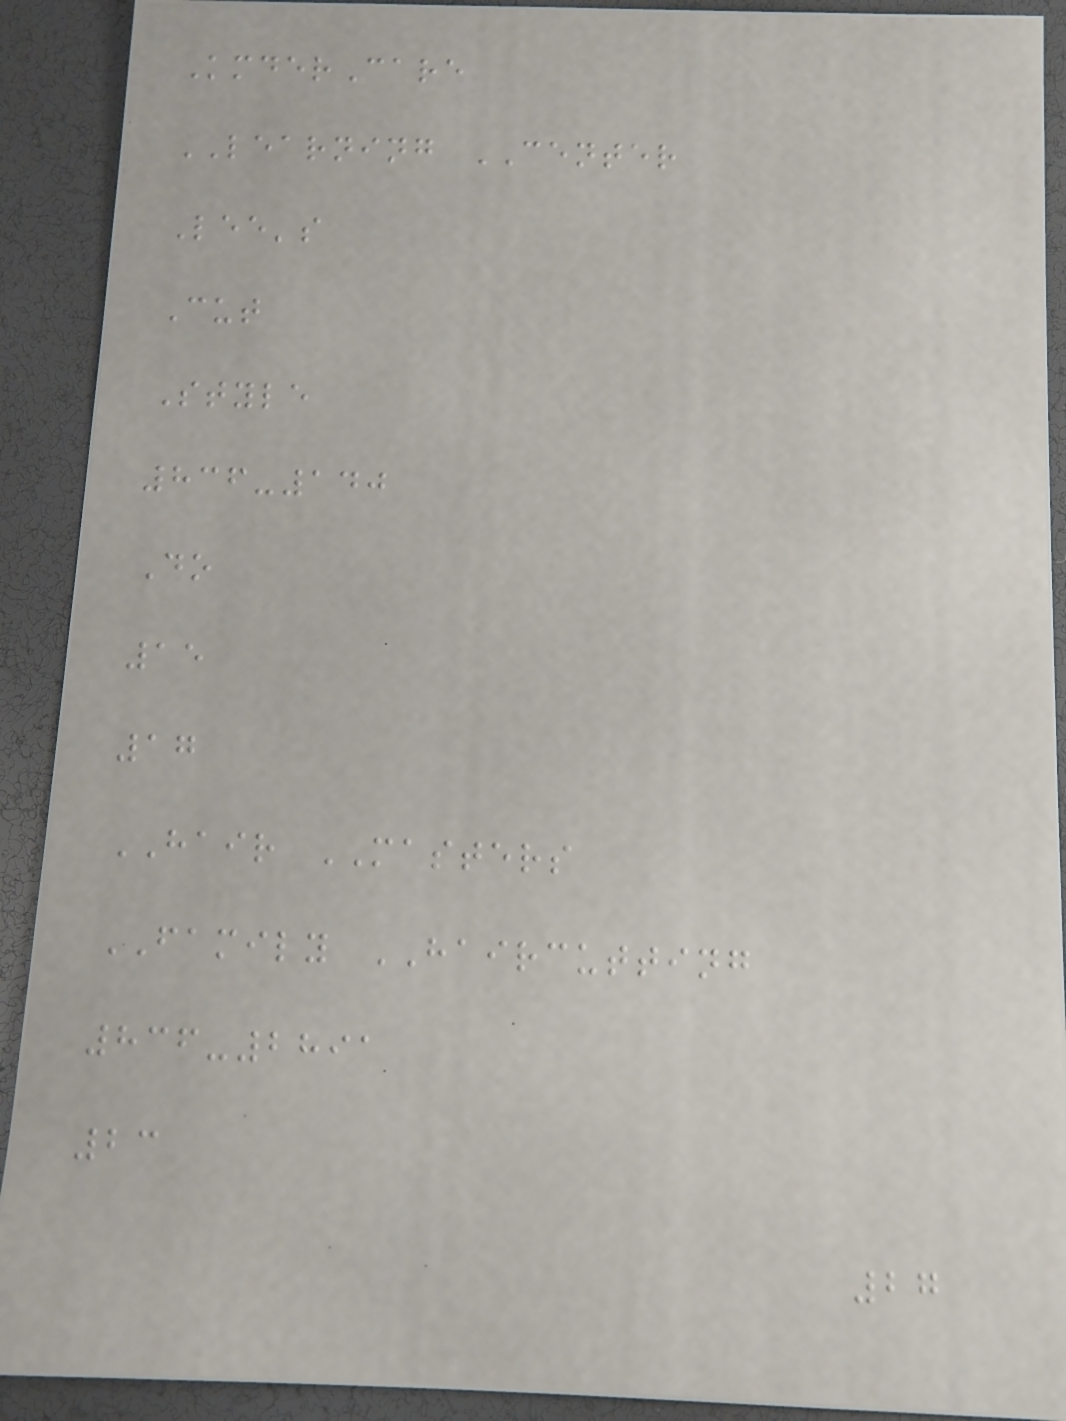KmderCare
LEARNING CENTER
Lee's
Cut
Style
836-140
Do
15
17
HAIR MASTERS
FAMILY HAIRCUTTING
836-2891
23
27
